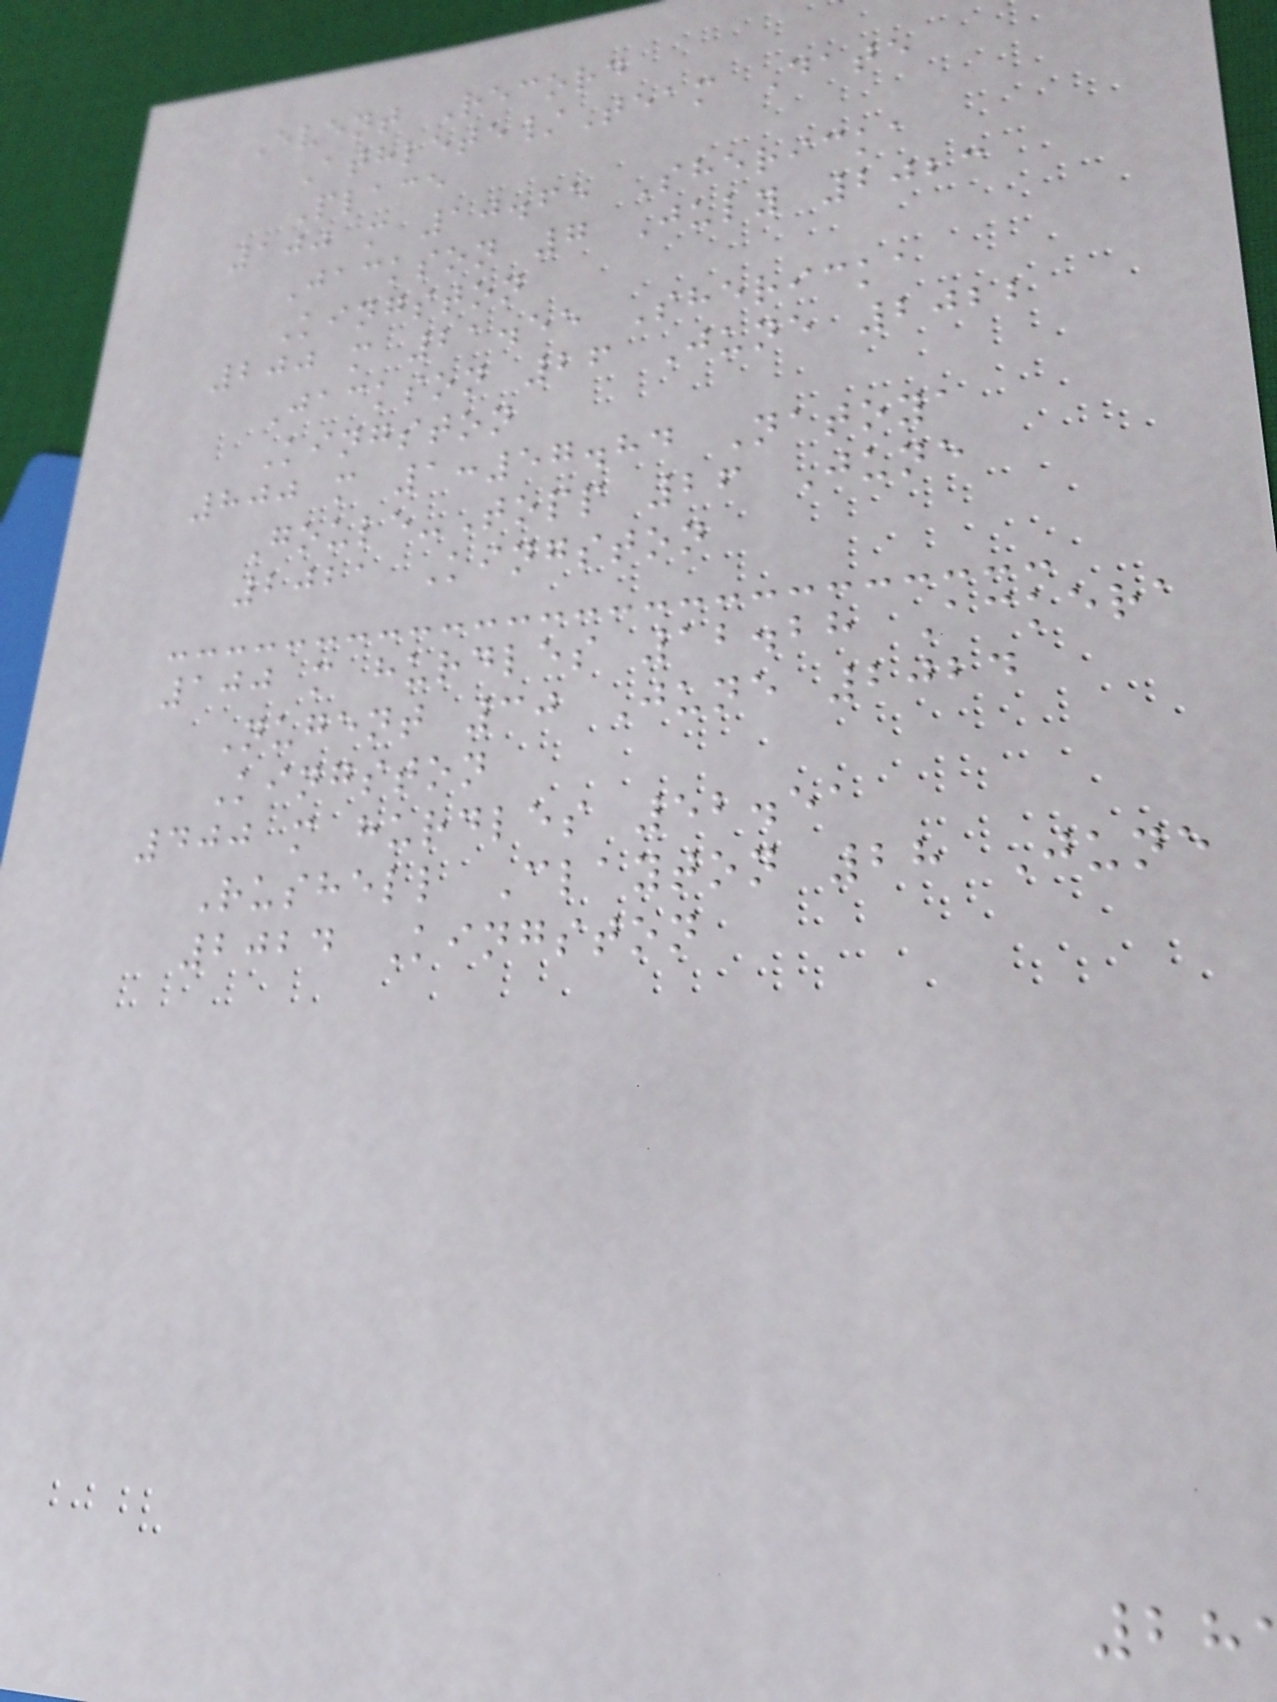Event Record
Athlete/Team Date
Place
100 m 10.65 Shericka
Jackson 7 July 2023
Kingston
200 m 21.55 Shericka
Jackson 26 June 2022
Kingston
800 m 1:57.84 Natoya
Goule-Topp 26 June
2021 Kingston
100 m hurdles 12.28 Ackera
Nugent 30 June 2024
Kingston
400 m hurdles 52.51
Rushell Clayton 28 June
2024 Kingston
